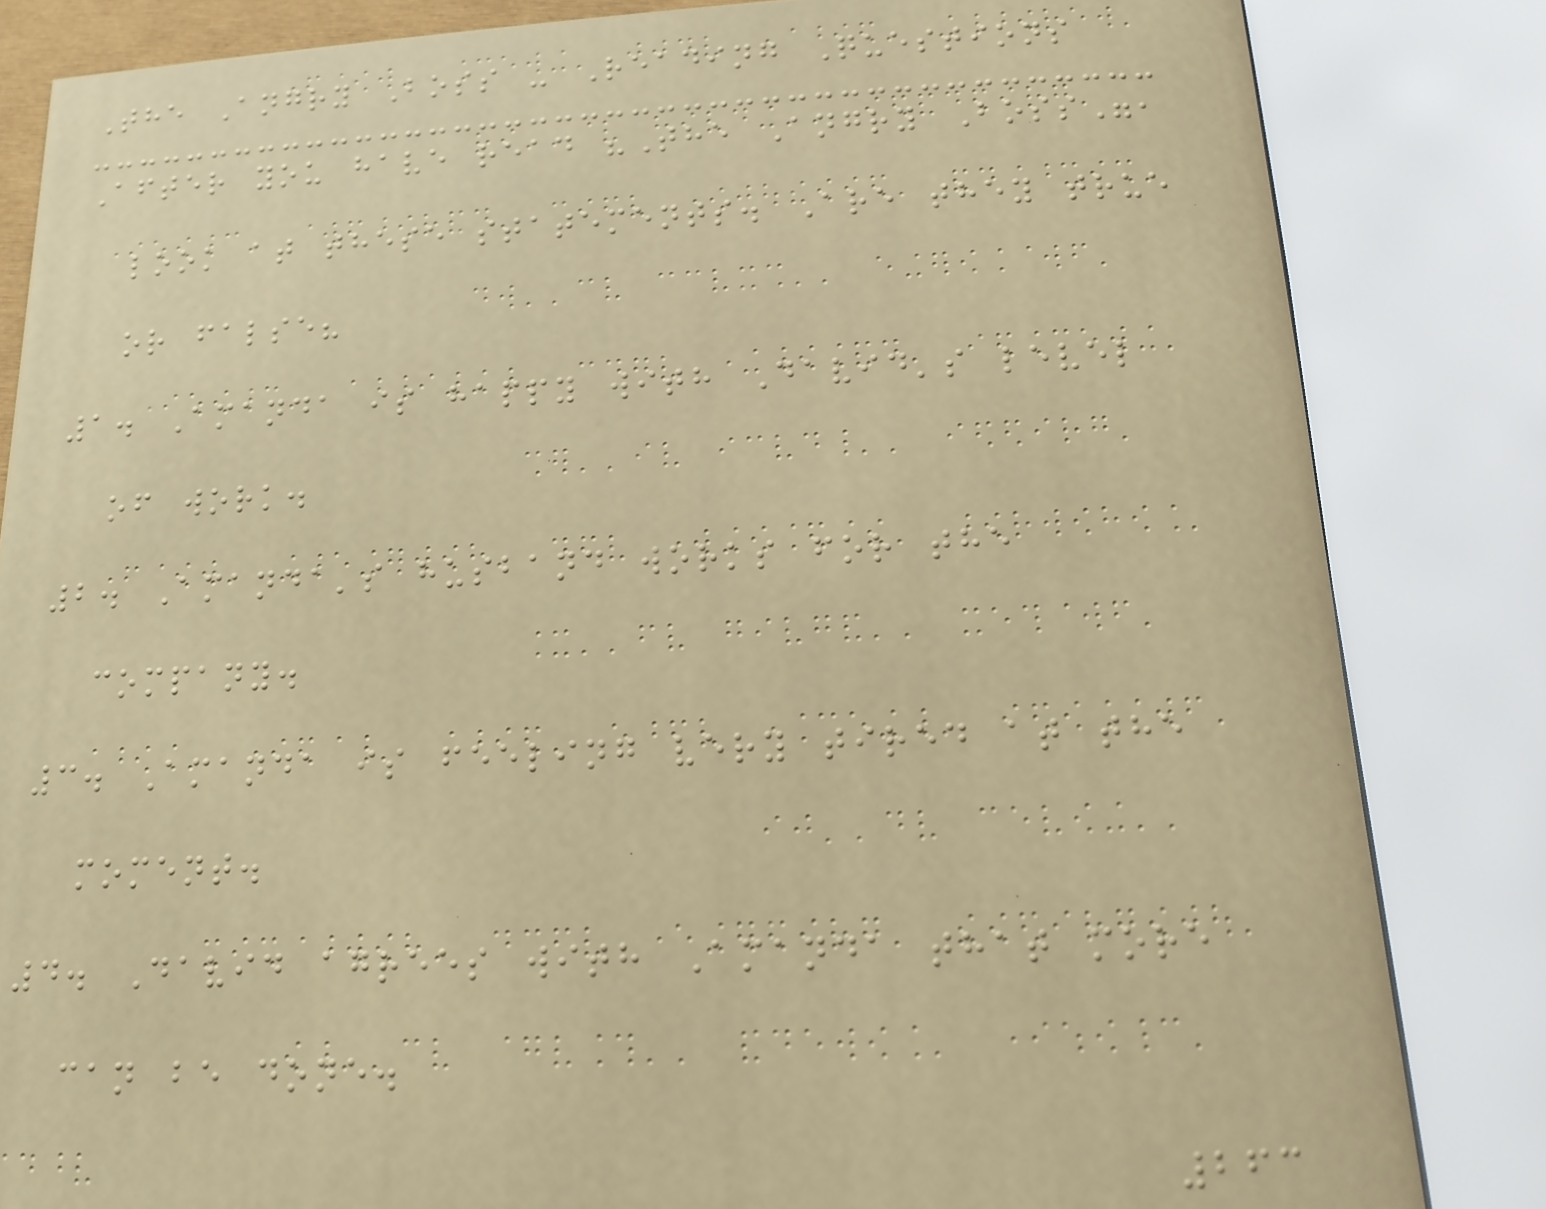The Angry Boss - Reading Questions
After you have read "The Angry Boss",
look at these statements. Are they true
or false?
1. Amanda is happy with David's level
of work.
2. Amanda's husband works for the
company.
3. Amanda is feeling very tired at the
moment.
4. David agrees with Amanda that more
can be done.
263
